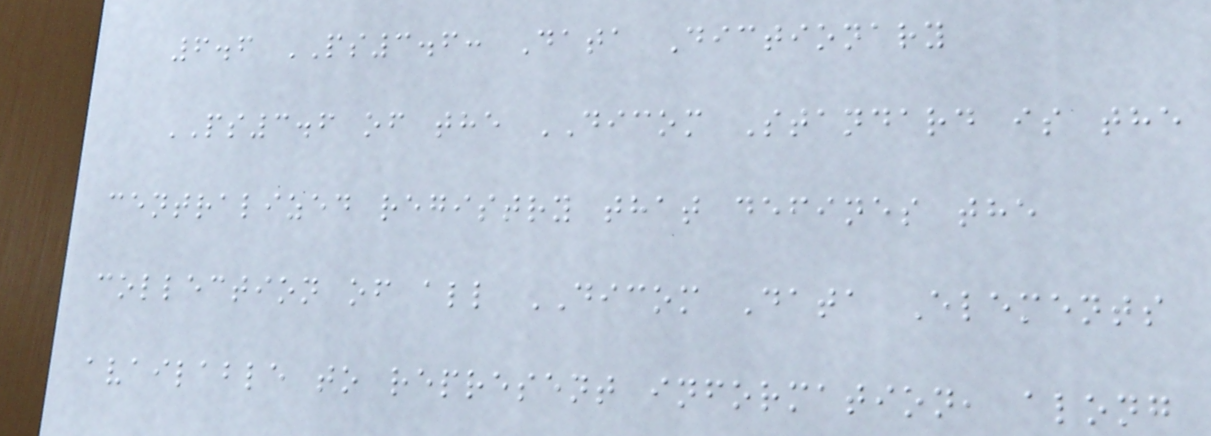6.6 PS3.6: Data Dictionary
PS3.6 of the DICOM Standard is the
centralized registry that defines the
collection of all DICOM Data Elements
available to represent information, along
